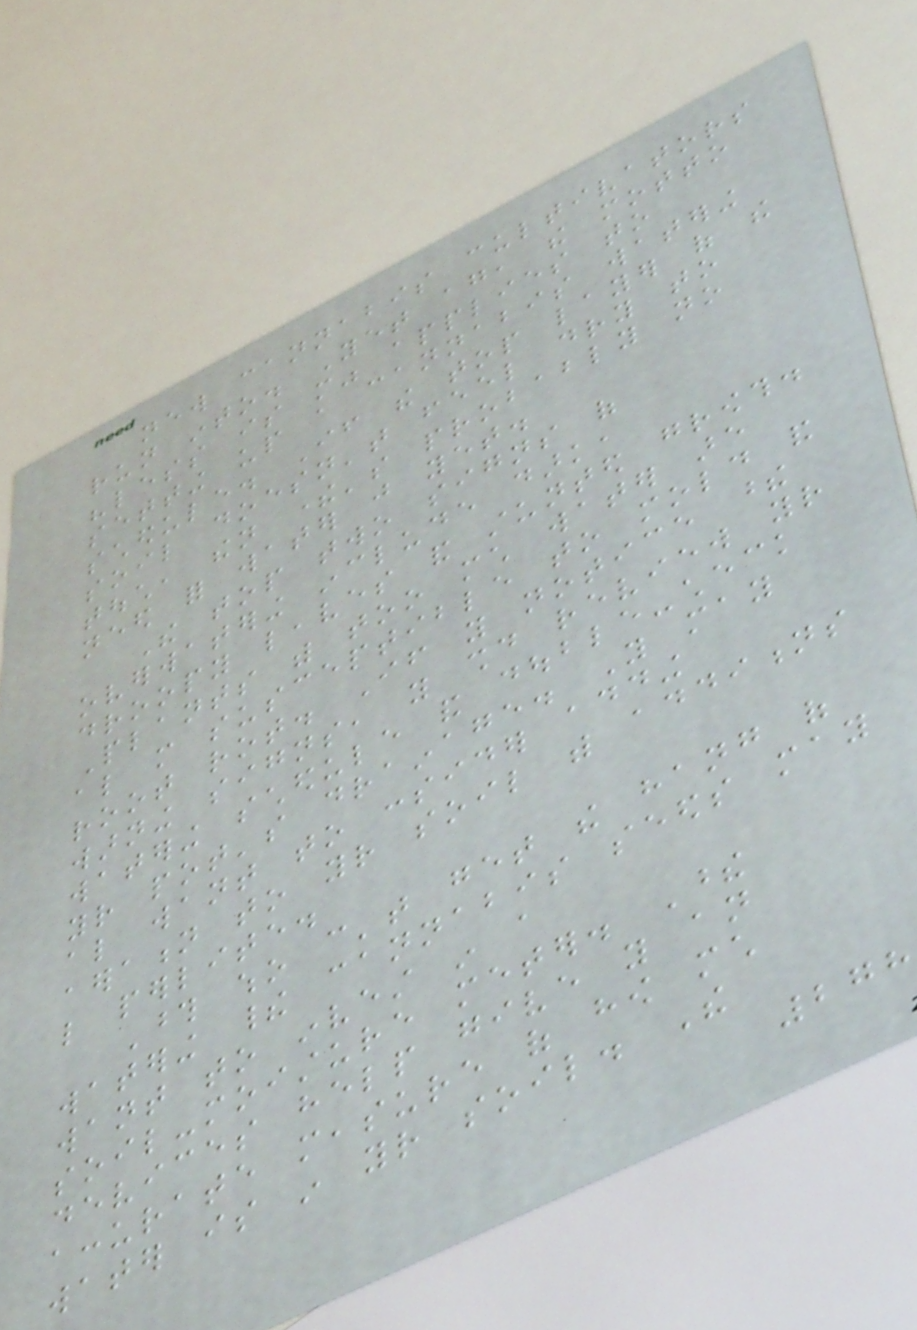new cannabis cultivators
run into. Yet again, the motto
"less is more" applies to
setting up a cannabis watering
schedule. If the top layer of the
soil doesn't feel dry to
touch, then there's probably no
need for water just yet.
The top two signs of
overwatering include dark,
droopy leaves and stunted growth.
Plants with too much water are
also more susceptible to mold and
root rot. If you notice these
warning signs, you should review your
watering schedule and double-check
your pot's drainage. You may
also want to consider adding
aeration to your soil with additions
like perlite.
Those who can't get the hang of
watering their cannabis seeds may
want to invest in a
soil-moisture meter. These
devices help give you an
accurate measure of how much
water is in your soil. The
278
